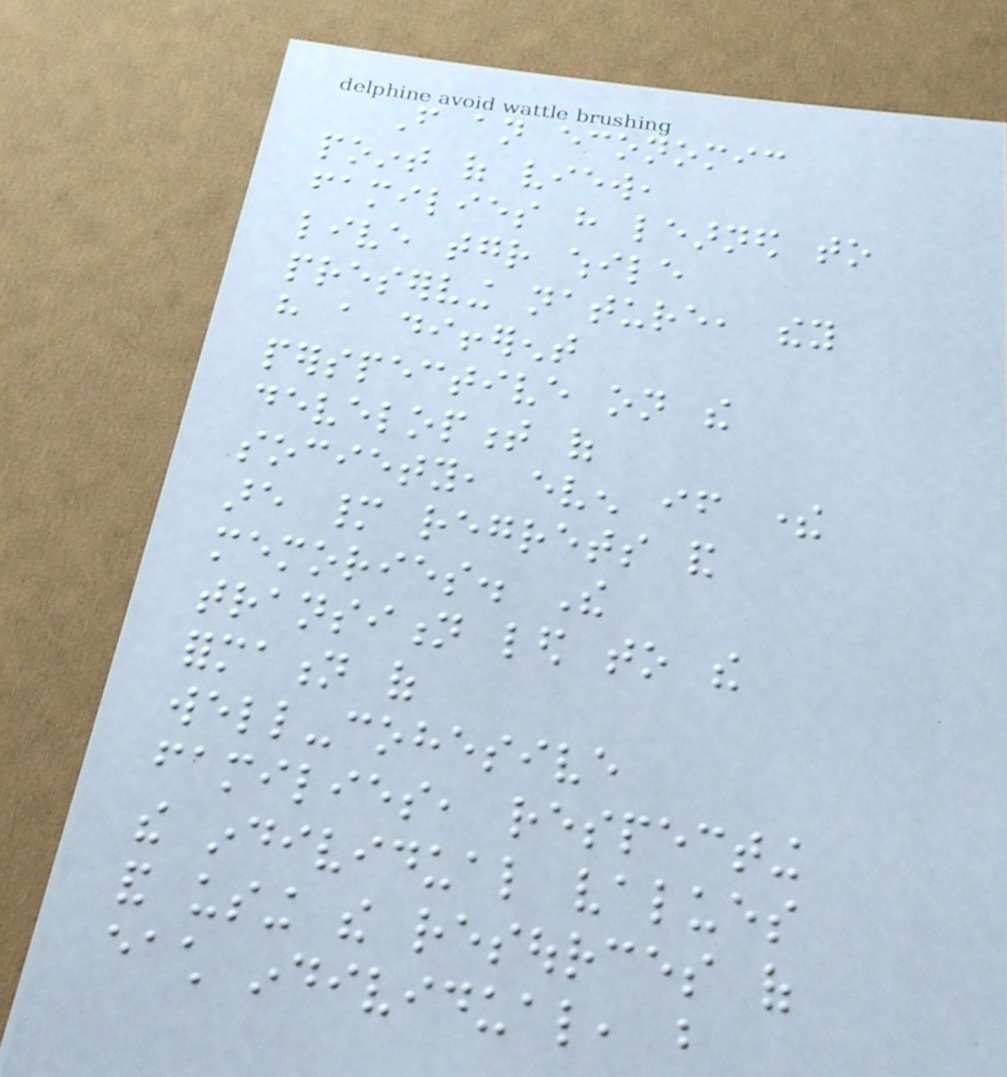From an economic
point of view,
families have learned to
live together while
preserving nature, they
have a different
perspective on the
development of
society, even if there
are many regrets and
memories. The
transition led to the
formation of
well-cohesive
families, respecting
the individual values
and using the resources of
each individual, but
